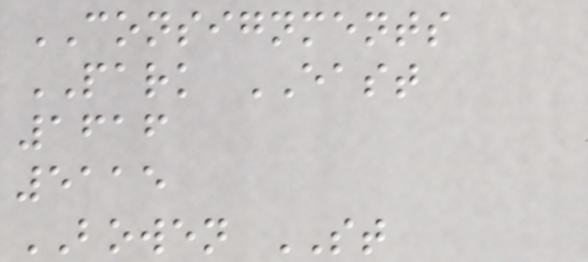CONSIGNMENTS
PARK EAST
1616
5115
BOWEN ST
